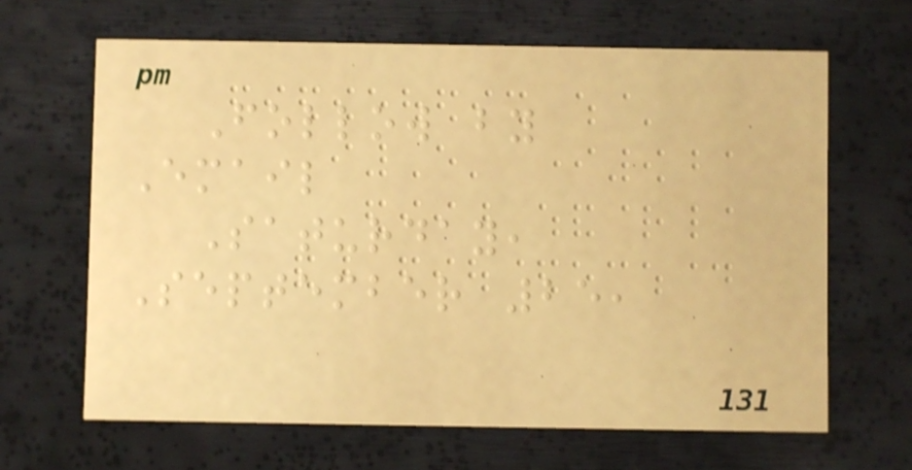Follow by
Email
Saturday,
September 25,
